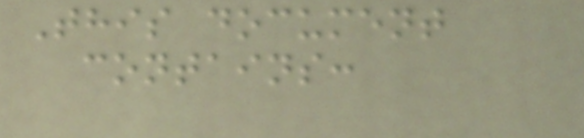This document
contains:
